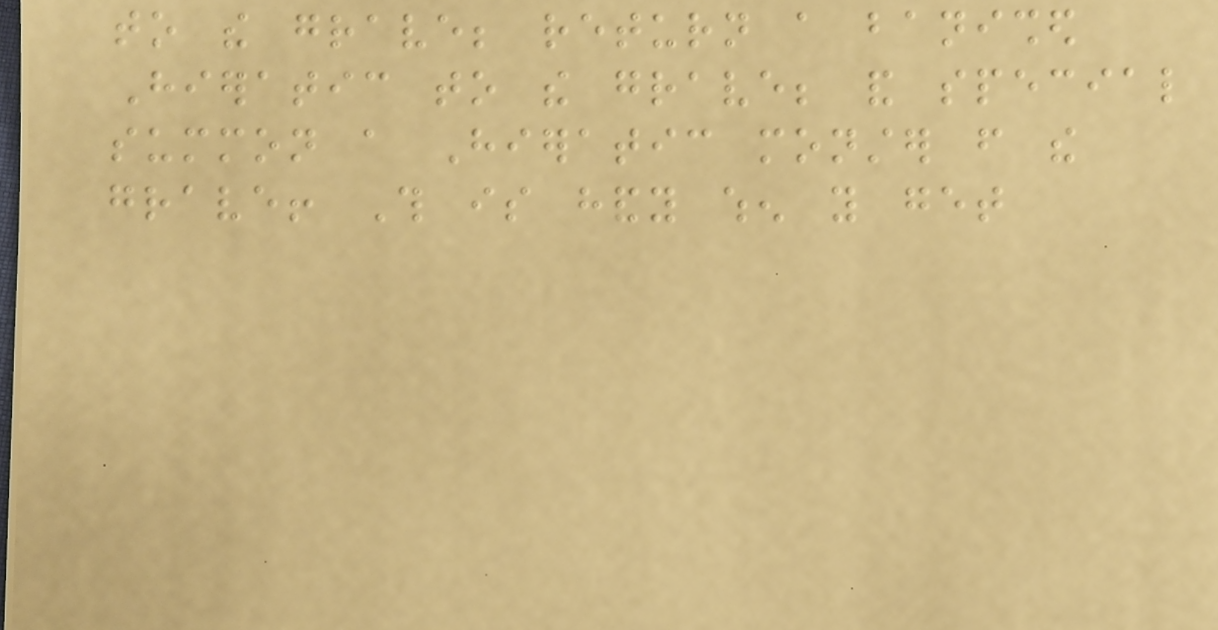to the grave; return a banished
Hieratic to the grave; and special
summon a Hieratic monster from the
grave! This is handy when you get
